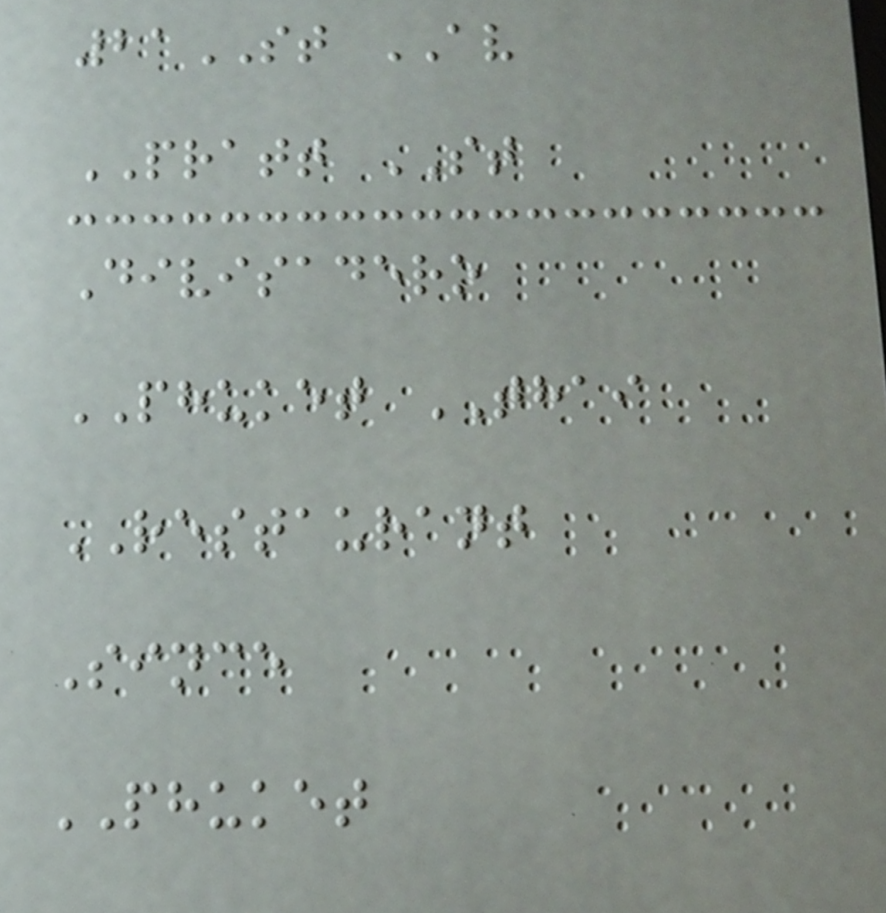21ST AV
PRATT ST
Divisadero
PHUKET THAI
RESTAURANT
Since
PHUKET
